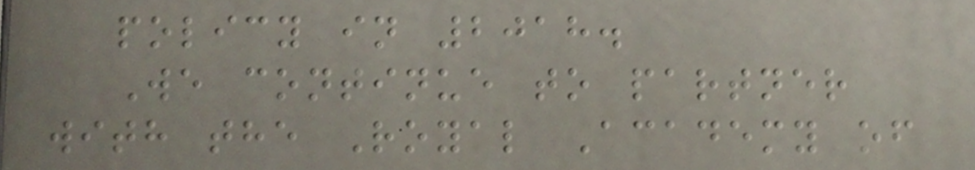policy in 2018.
We continue to partner
with the Royal Academy of
